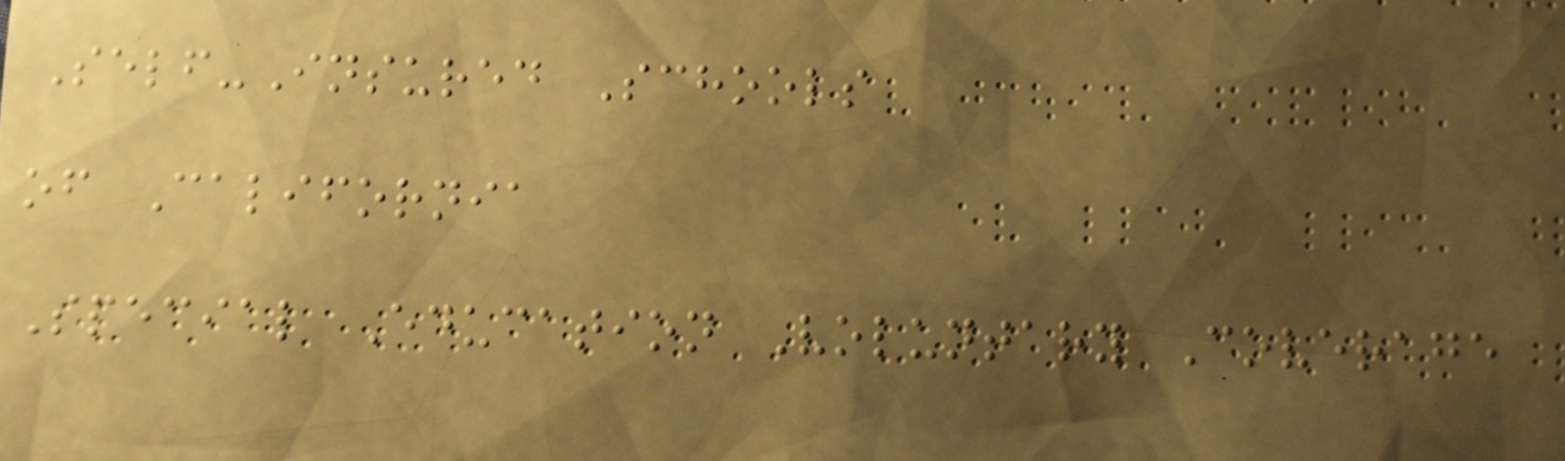Self-Insured Schools
of California
Special Education Voluntary Coverage
